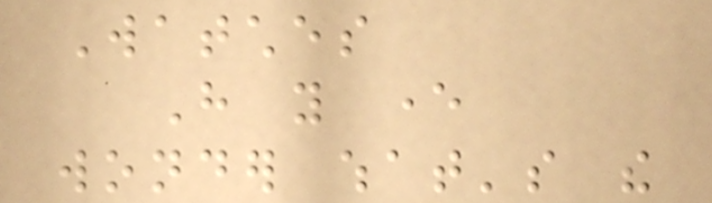Watches
Have you ever
wonder what's the
